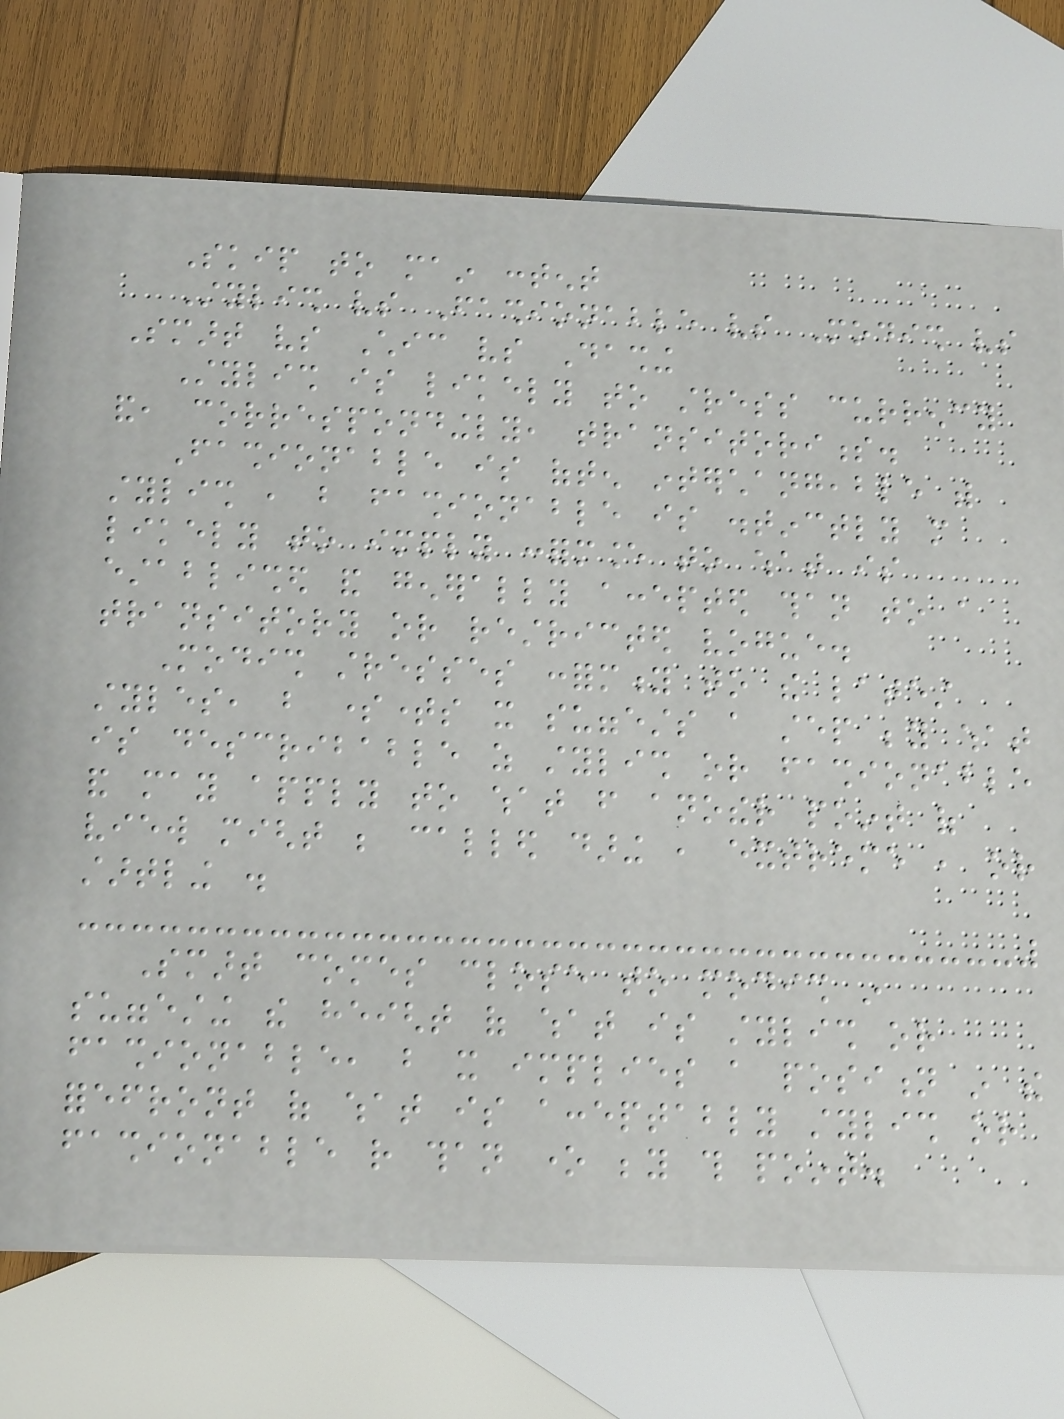Skip to main content
Stylish vs Fashionable vs Modish vs
Smart vs Chic vs Dashing
Stylish is likely to stress currency
and, correspondingly, transitoriness.
Fashionable is often interchangeable with
stylish , but fashionable is distinctly more
likely to imply conformance to what is
established and generally accepted than to a
transitory or restricted vogue.
Modish stresses conformity to the latest
styles, but sometimes it suggests a step beyond what
is describable as stylish or fashionable
and may apply to what from another point of
view might be called daring , extreme , or
startling .
Smart comes close to modish in
suggesting the height of what is stylish or
fashionable, but it implies a position in the
forefront of what is acceptably stylish or
fashionable rather than one beyond this point.
